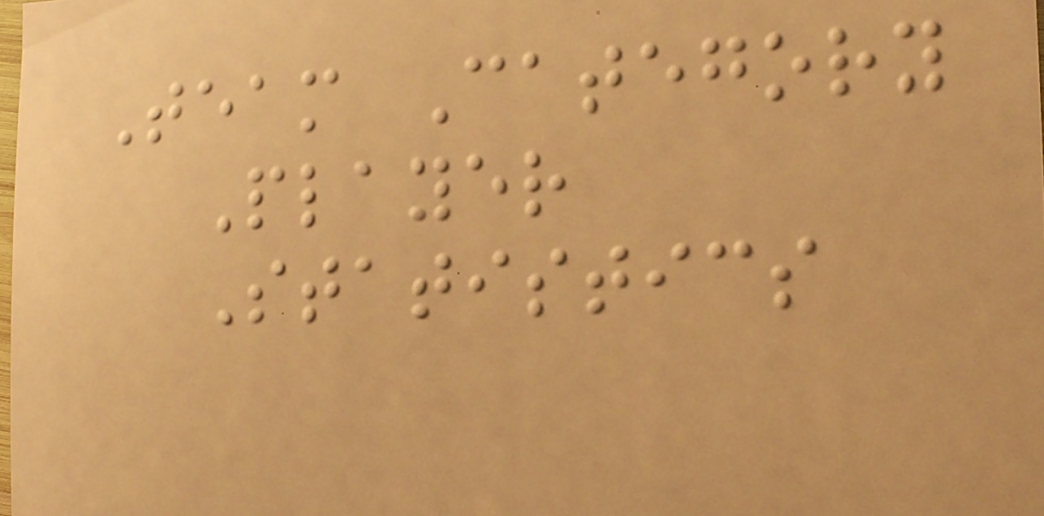Team Category
Player
Statistics
